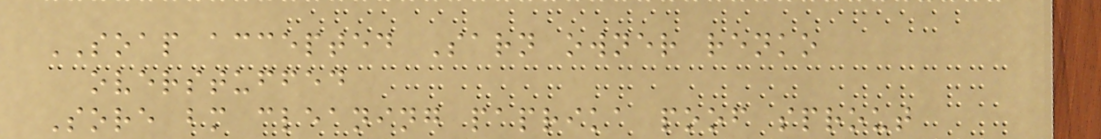SOAP accepted Sarn owner renko
overstuffed
Sore bm cleaning paprika poof sprout
